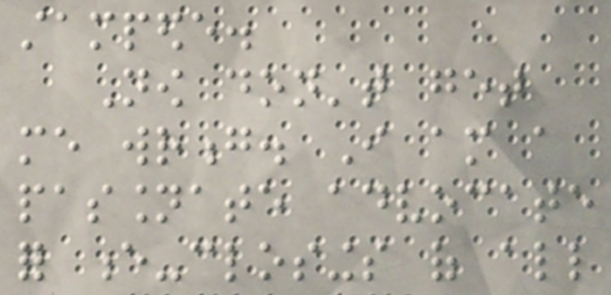stampede.
Now don't get
me wrong. I am a
passionate advocate
for e-closings of all
